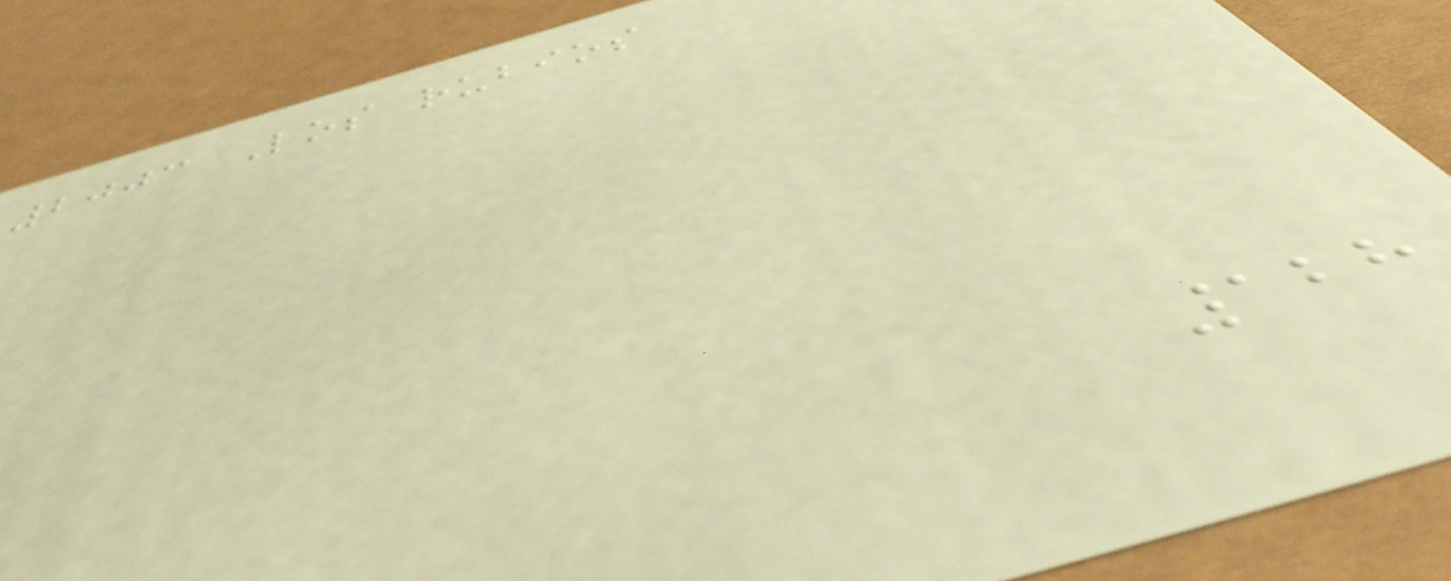2003 Los rubios
128
